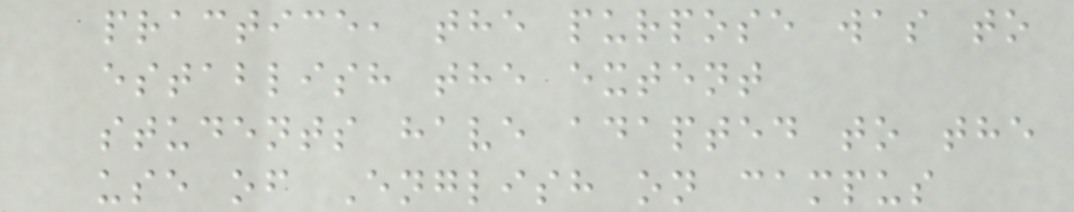practice, the purpose was to
establish the extent
students have adapted to the
use of English on campus
